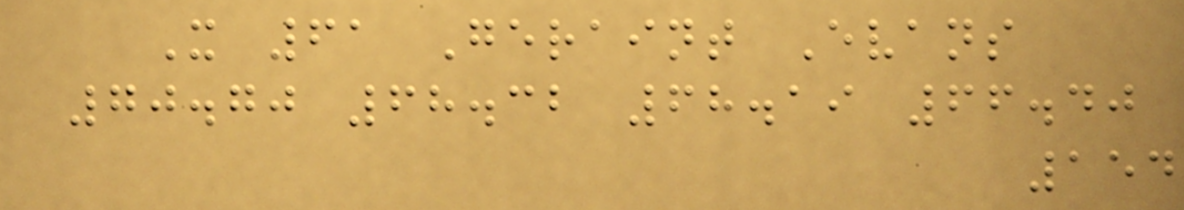X 61 Geraint Evans
70.70 68.32 68.19 66.40
154
